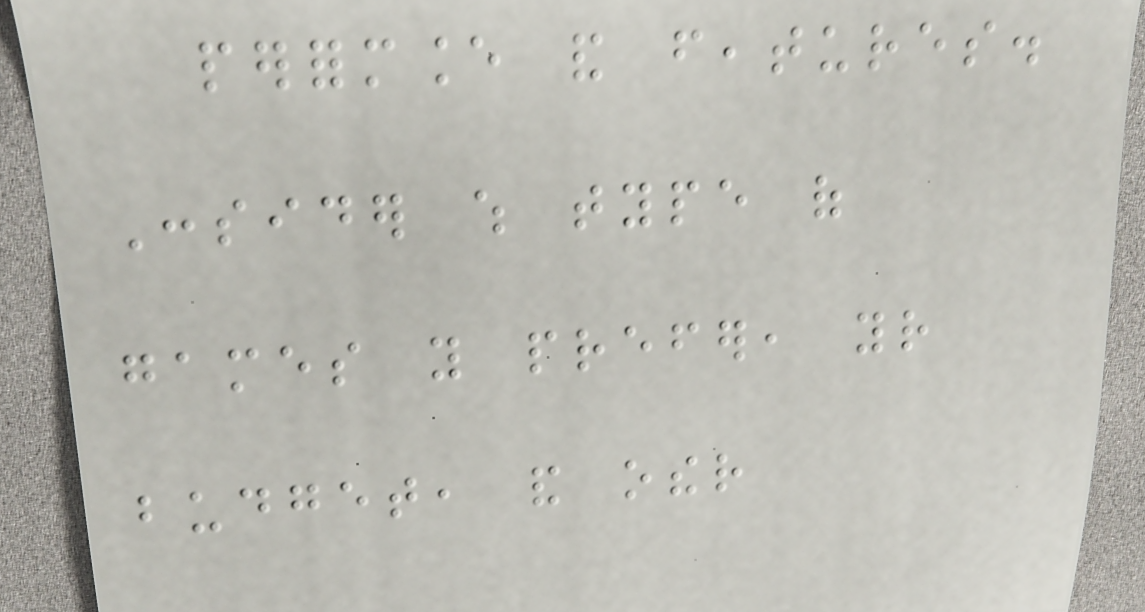performance and features.
Consider which type of
games you prefer, your
budget, and other
